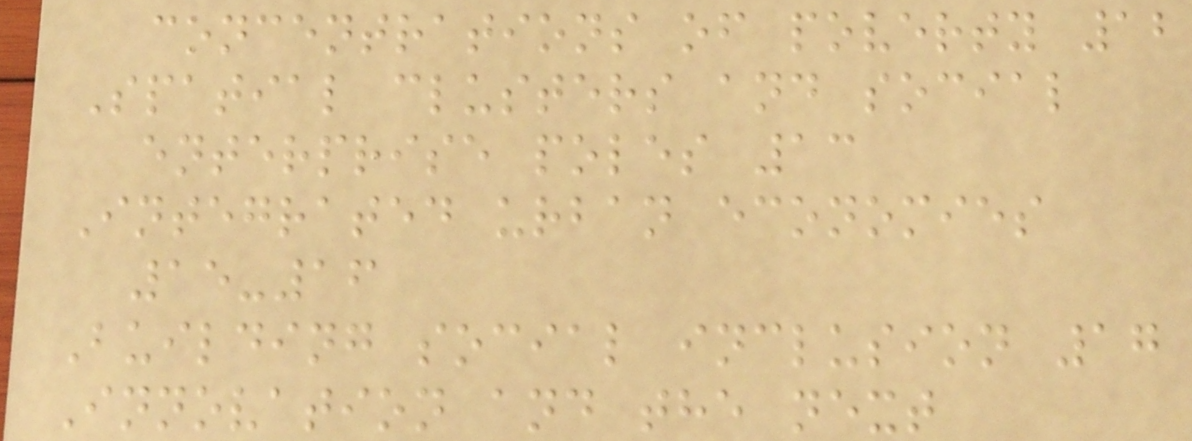concentrations of poverty 12
Spatial clusters and social
enterprise poles 13
Integrated urban economies
15-16
Building social inclusion 17
Innovation and the next
